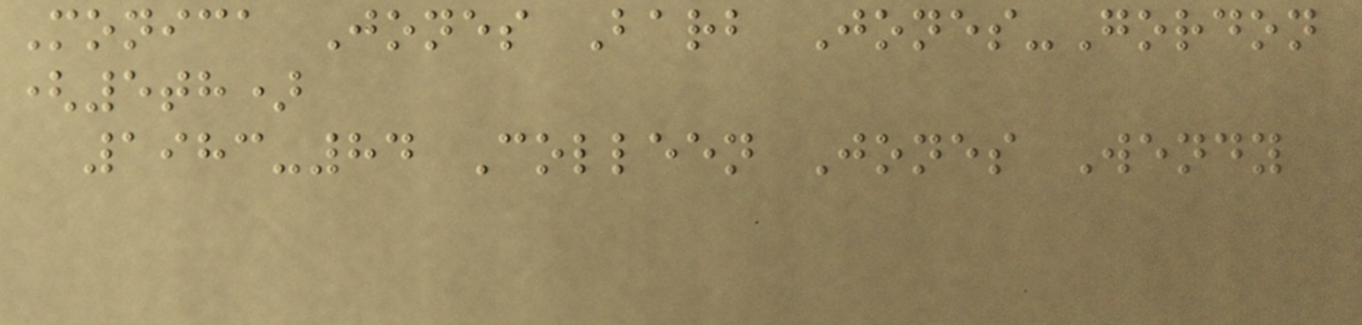Monica Jones Barb Jones-Gordon
(5th)
1983-84 Colleen Jones Wendy
